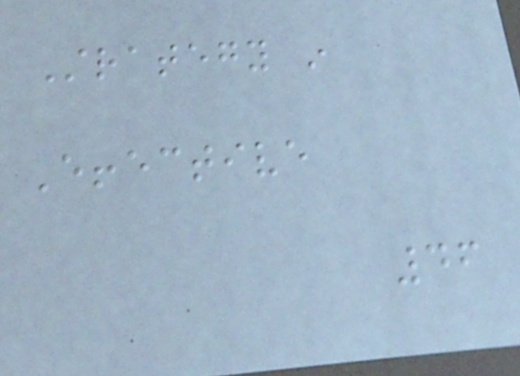Strategy in
Effective
46
